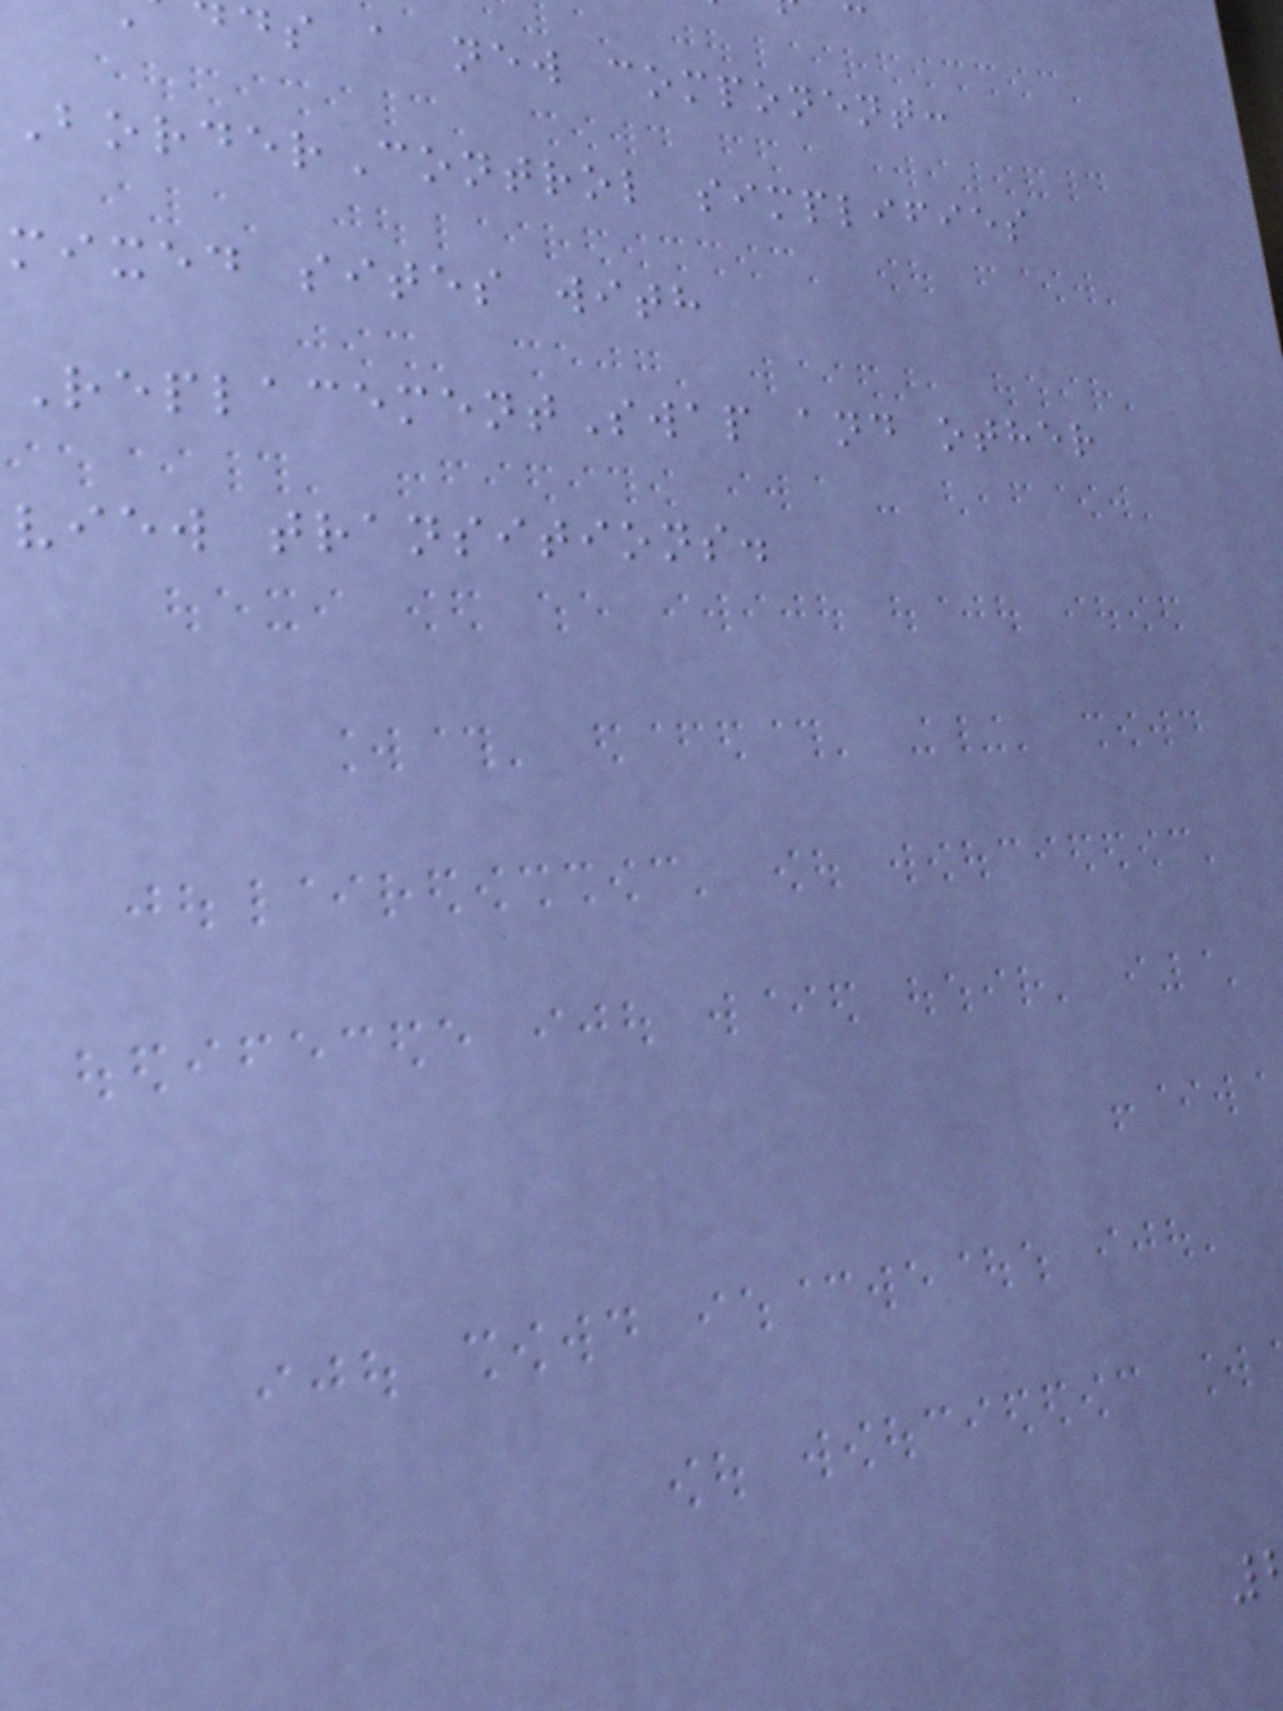ds a new component:
BorderControl simplifies
mixed sites with
ReplacementSwap and other
view transitions.
